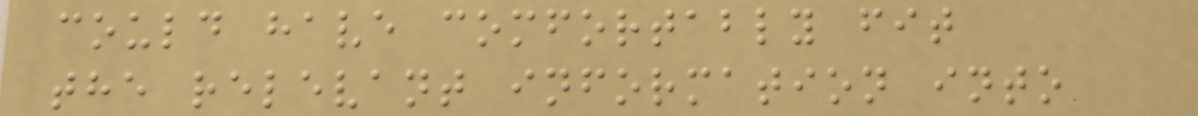could have comfortably fit
the relevant information into
